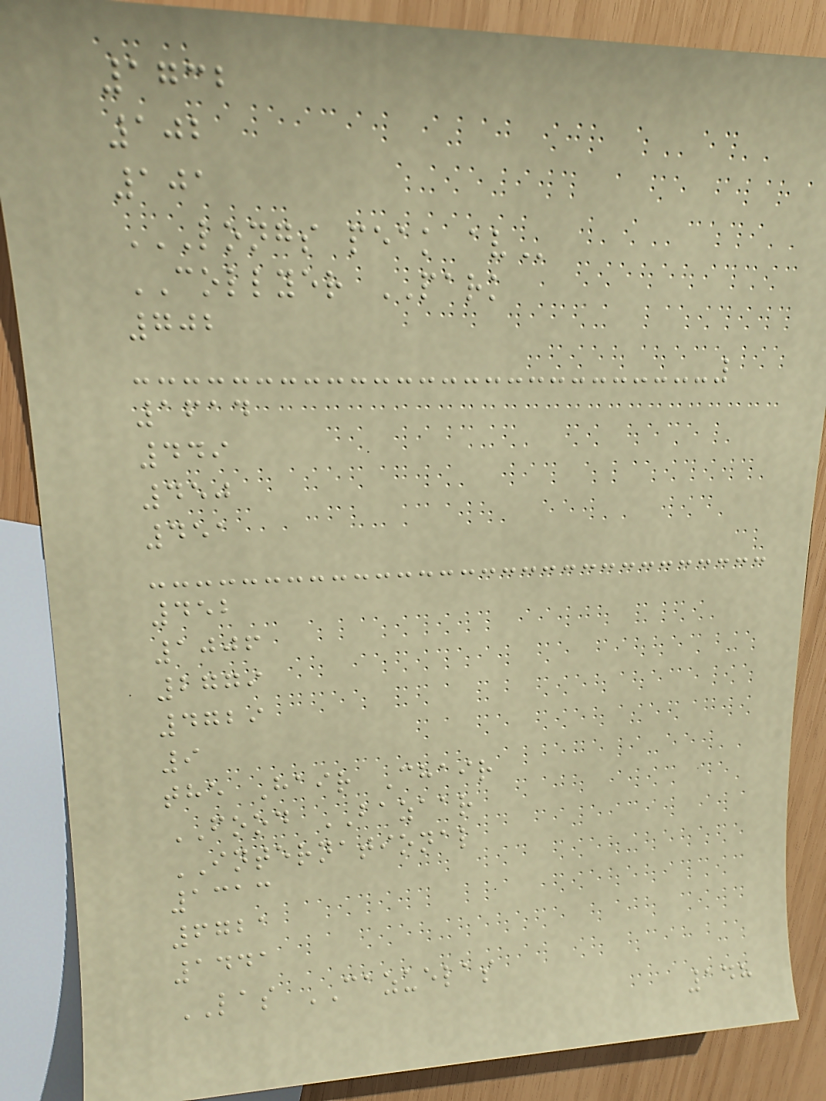1732
102
101
LONGS PEAK AV
COLLYER PARK
702
1614
449
450
451
452
1006
2779
4729
9
the Hair Chair
FOOD BAZAAR
INTERNATIONAL
1313
6721
1441
LAS CAZUELAS
148
